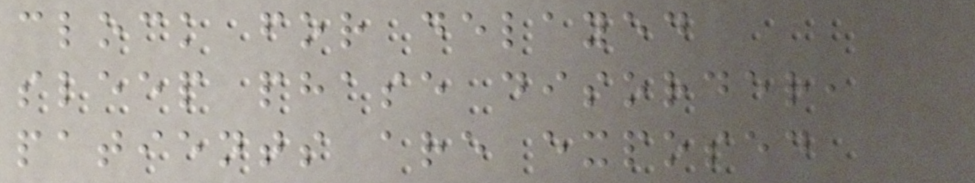clock for delayed
sleep phase disorder,
patients are exposed
